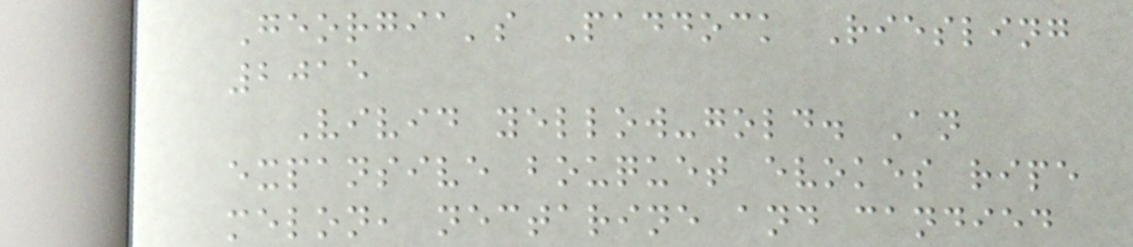Georgia's Paddock Riesling
2015
Vivid yellow-gold. An
expansive bouquet evokes ripe
melon, nectarine and candied
